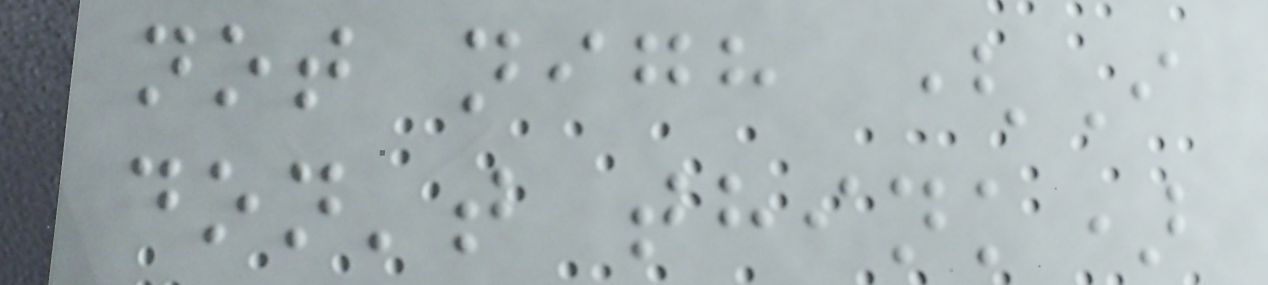not nigh (I
don't think)
